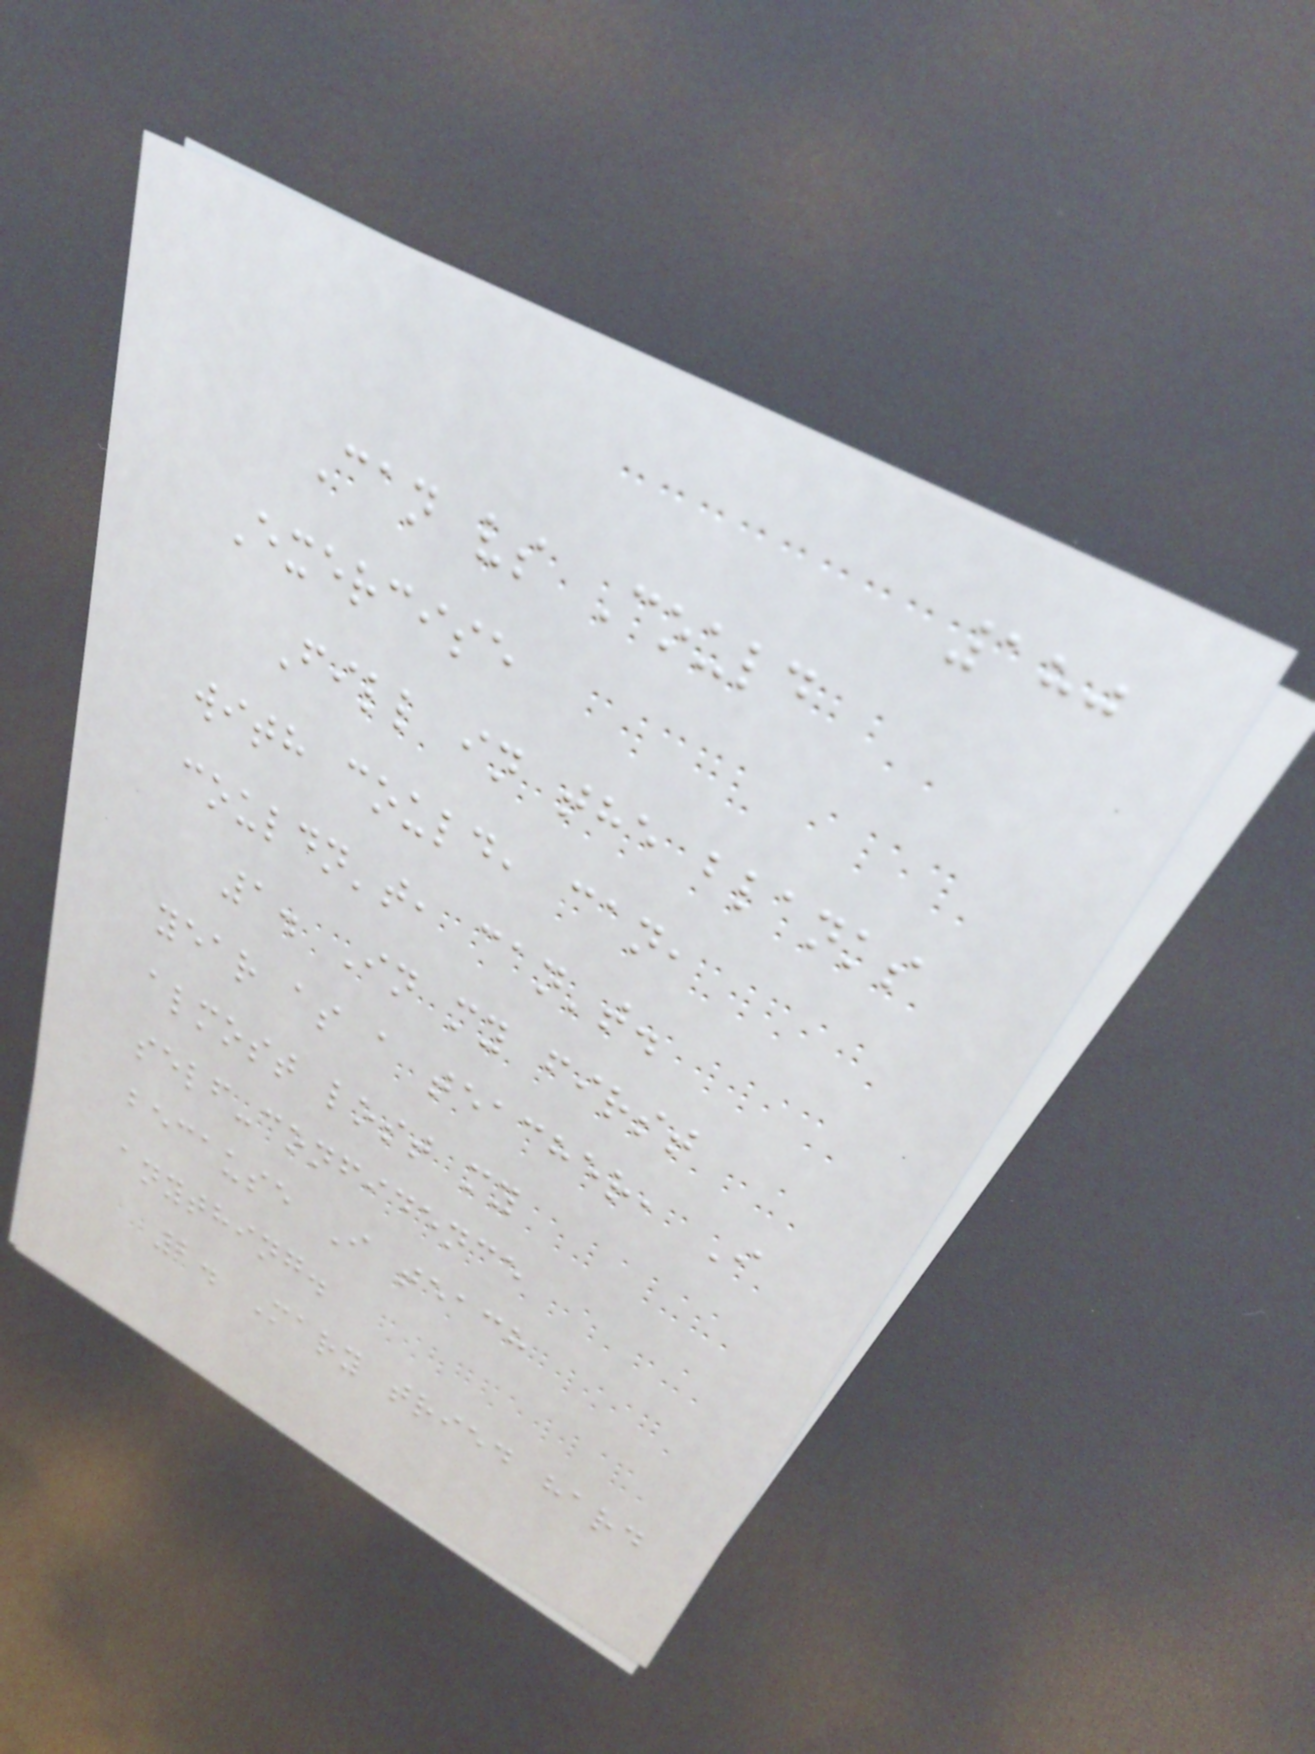180
Can vs Could
Exercise
Fill in the blanks
with could, can,
couldn't, can't.
1. In my first
year as a teacher, I
almost lost my
self-confidence
because I teach
anything.
2. Mary tried hard
